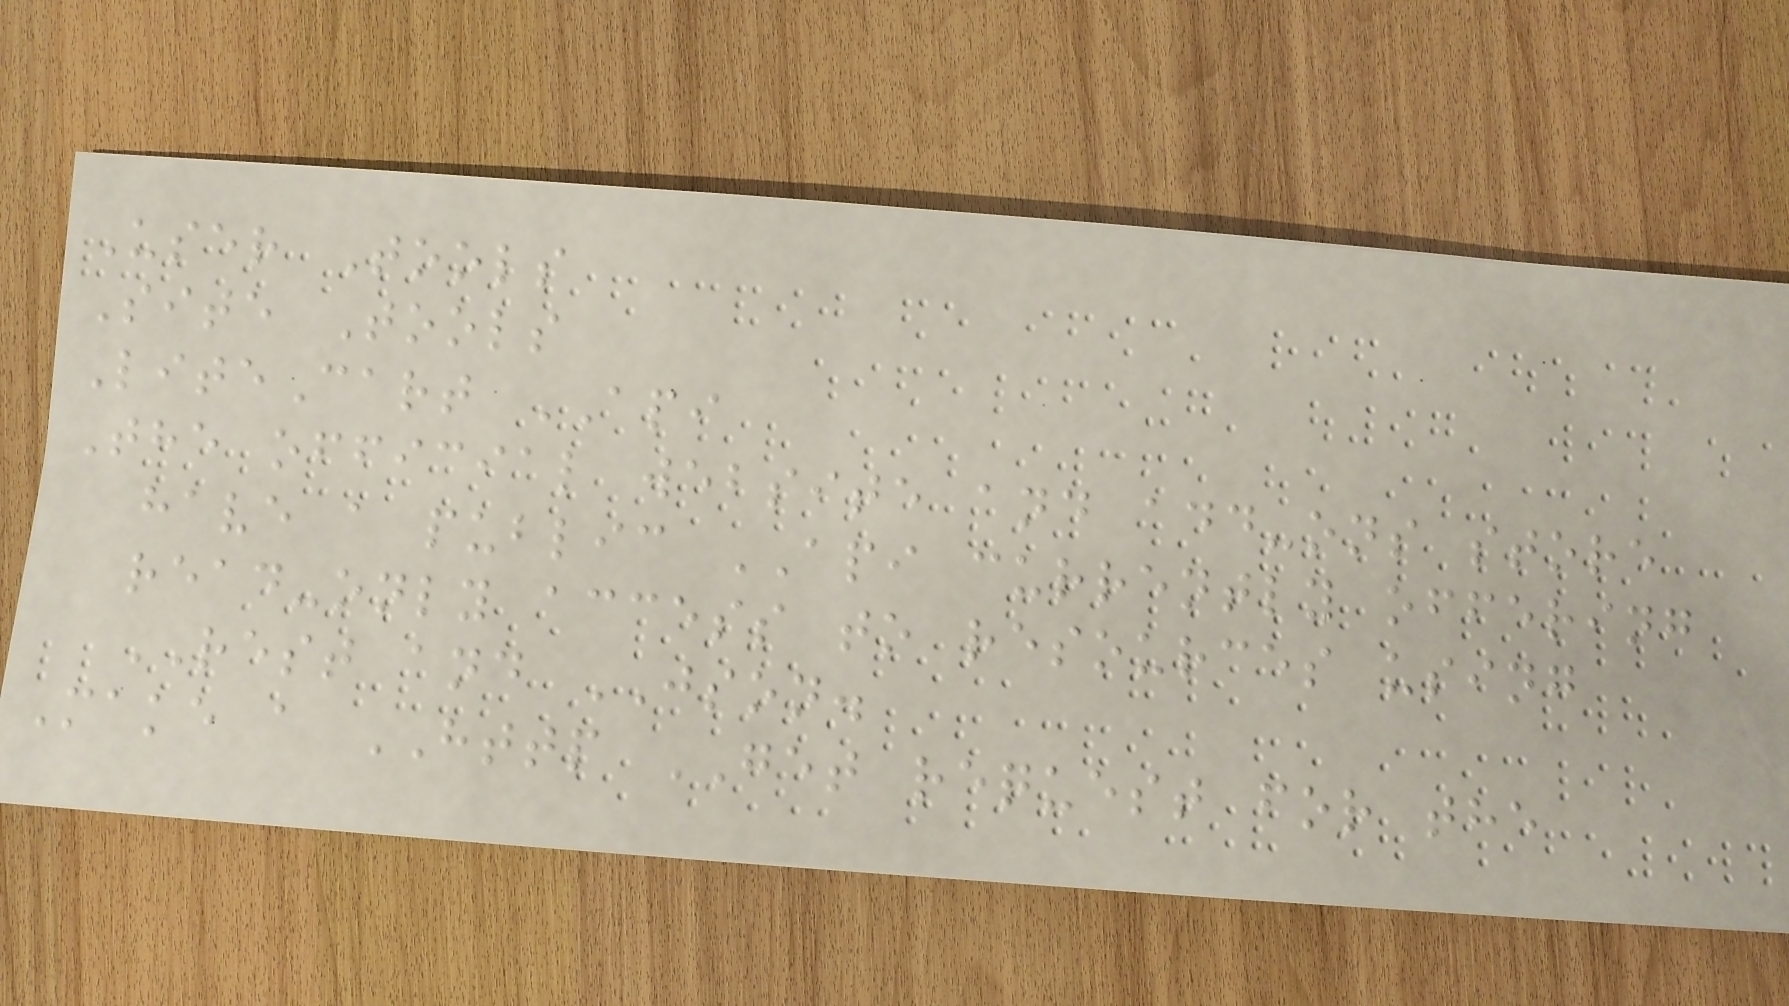User Tools
Site Tools
LiteCart API
The official website and add-ons store
have a public API currently offering
read-only access to resources using
REST and JSON.
Make a HTTP GET request for the
